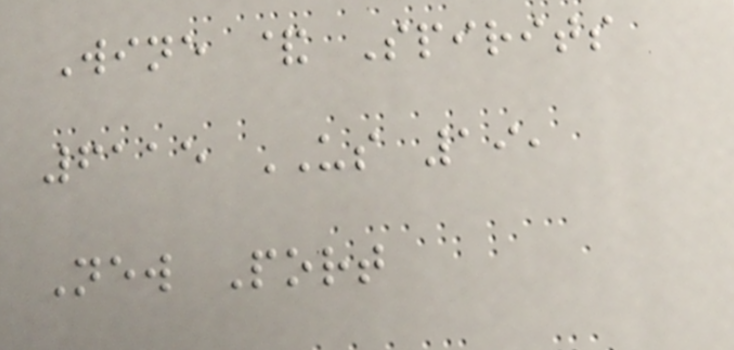Wine & Spirits
6115 US 19,
New Port
